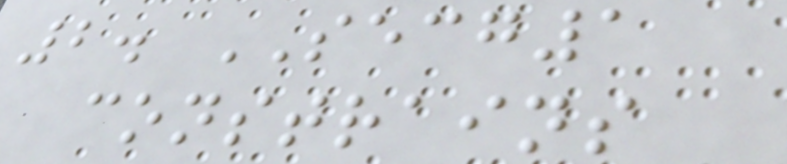2. SECG1
constrains
